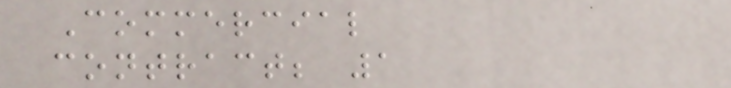Commercial
contract; 1
